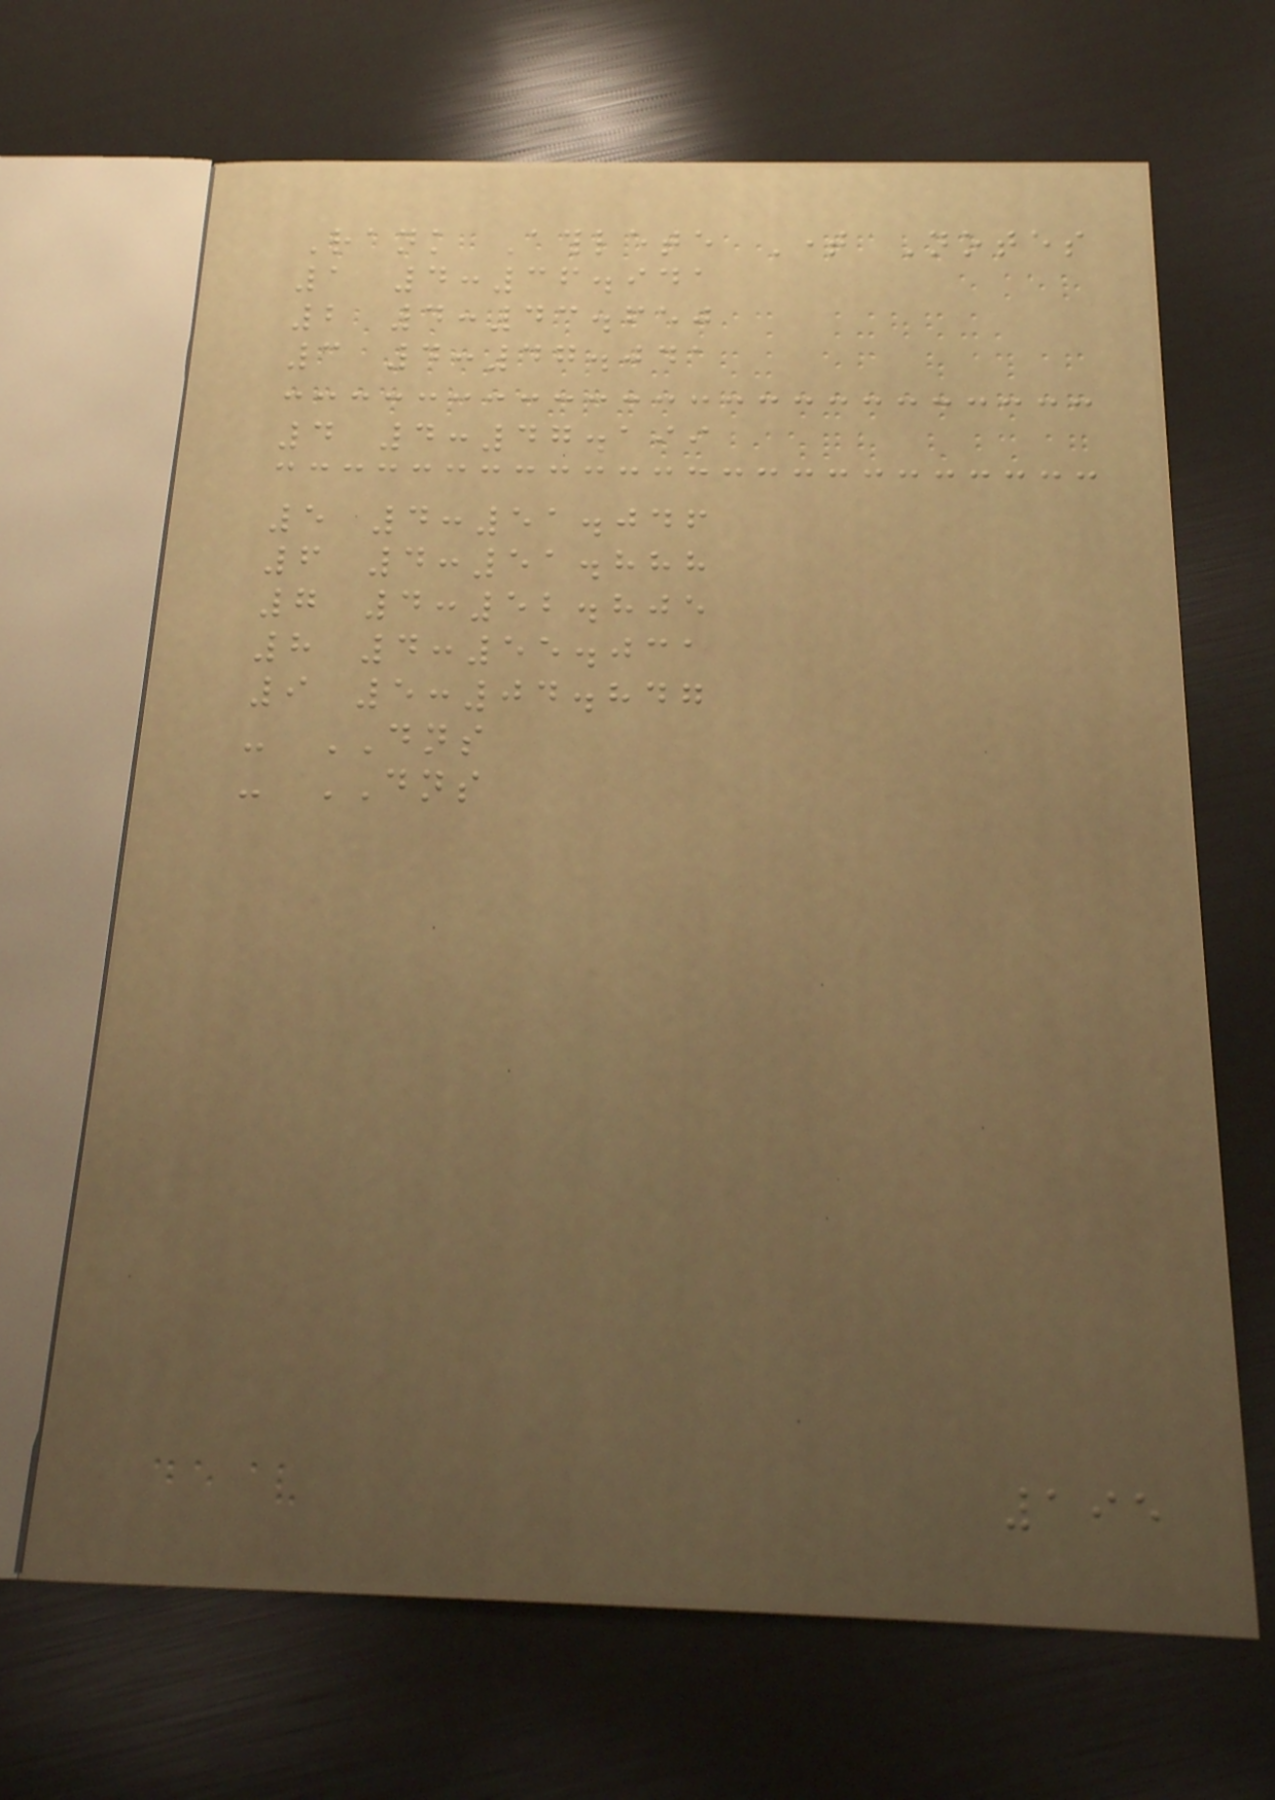Rank Athlete Time Notes
1 4:36.941
2 4:43.650
3 4:47.041
4 4:47.199
5 4:51.046
6 4:51.888
7 4:52.805
8 4:55.031
9 5:04.847
- DNS
- DNS
195
